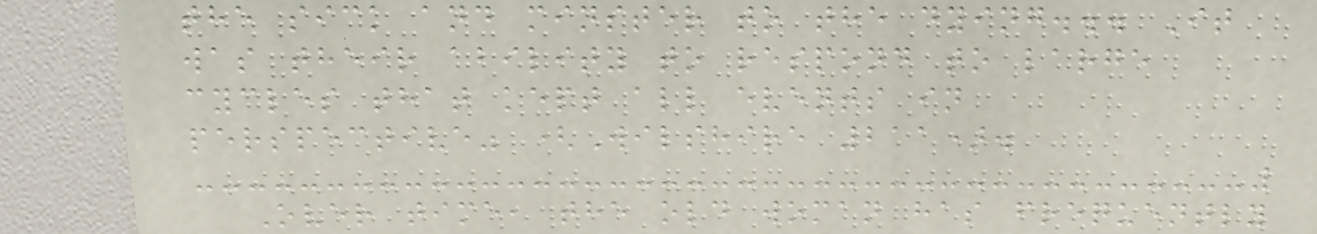the sick and minster to the dying... It
was their ability to respond to large
cycles that kept all events in
perspective" (Wilshire 211).
Over time, the old woman has frequently
